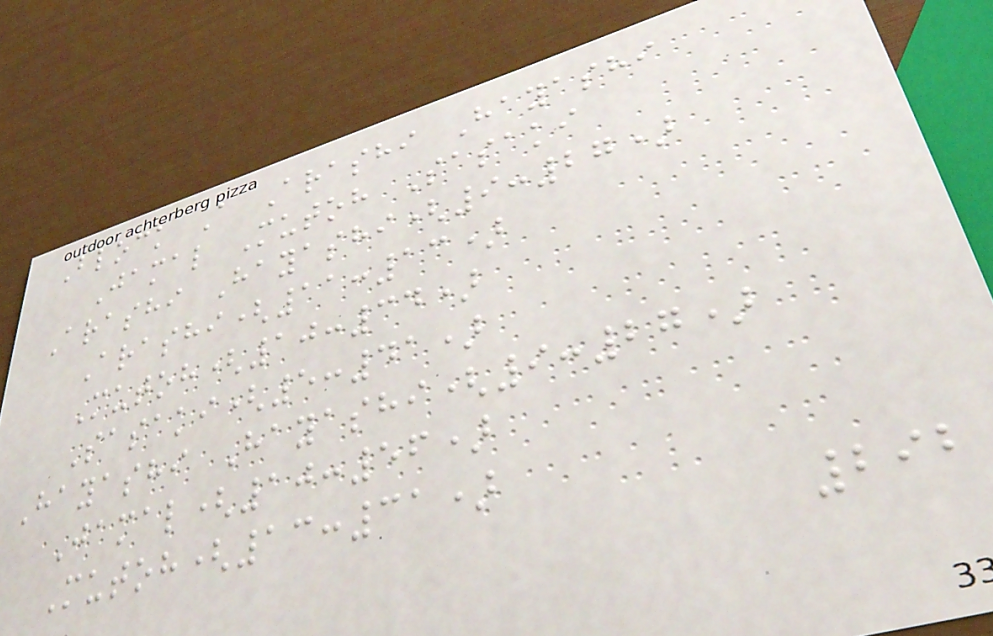Block A Arashi Hayashi
Jamal Mutoh Sasaki
Arashi Hayashi(9:27)
Arashi(11:13)
Mutoh(10:34)
Sasaki(5:41)
Hayashi Hayashi(9:27)
Jamal(10:56)
Mutoh(13:31)
292
